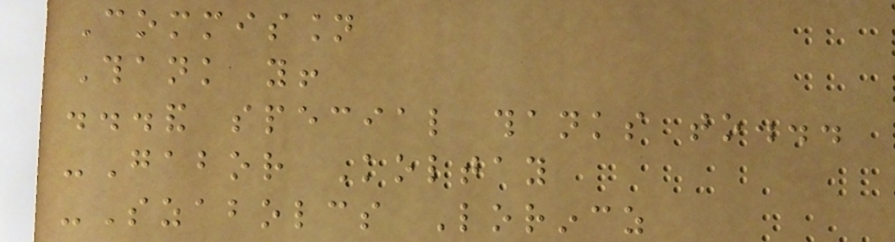Commission
Thank you!
...and special thanks to...
-Gabor Koltay
-Szabolcs Lorincz
